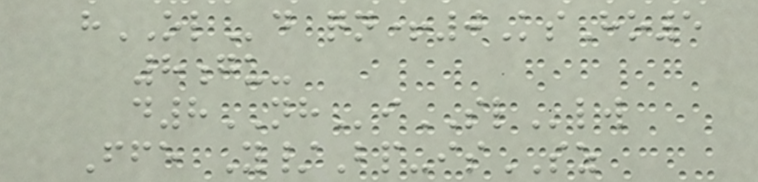hOLd qn+0KsHo5
8gu-
d8NHiSLlw
Ffe Y/Bp-isSZ
